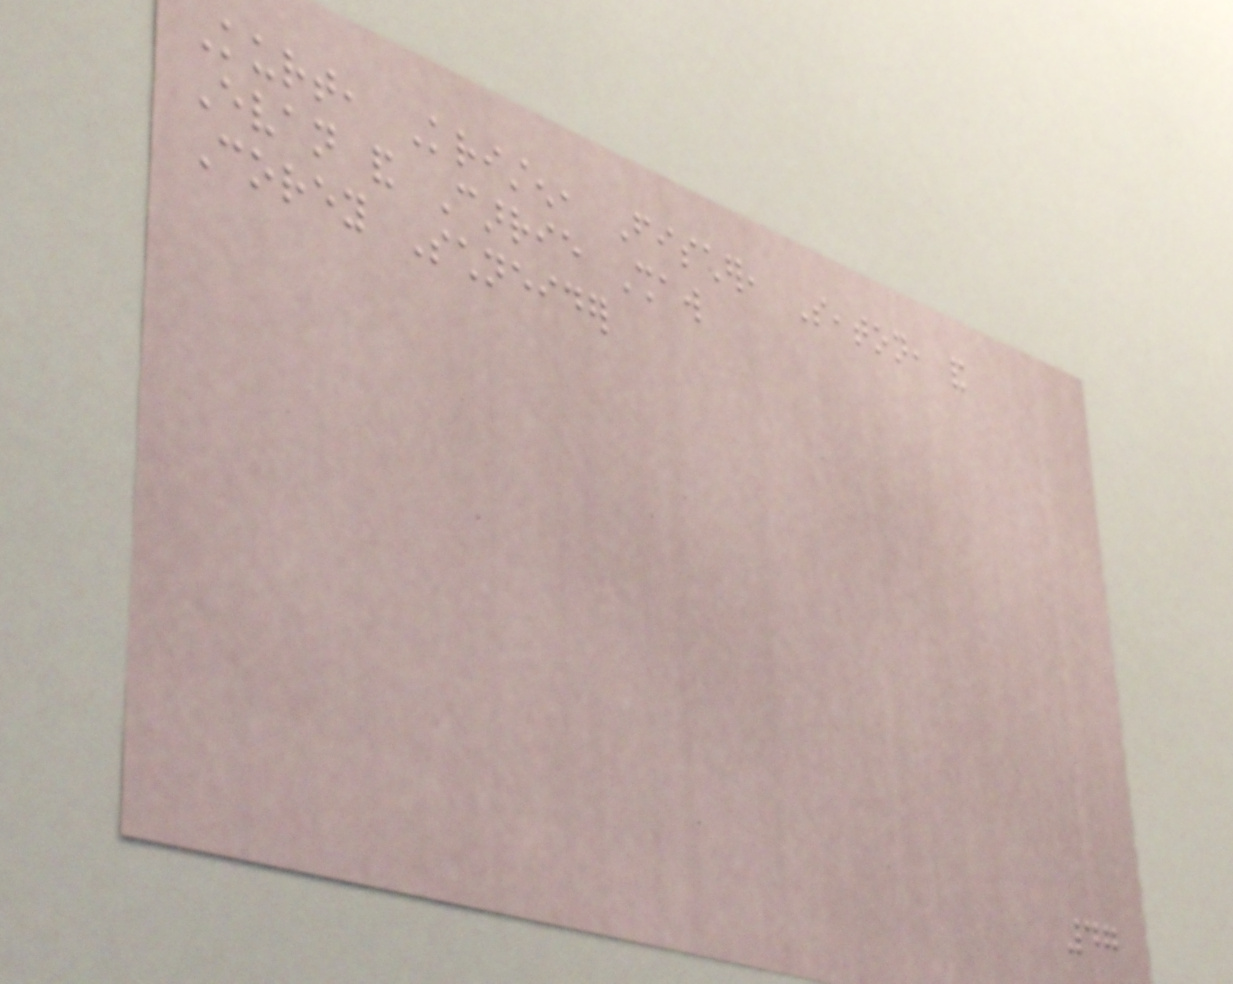Kurt, Kristen, Fischer, Seaton, and
Evan and Carrie Shaw
Corey Schneider
47
